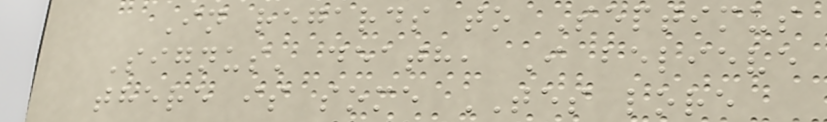In regards to Septimus
Signus' death, I believe
there is some TES lore
